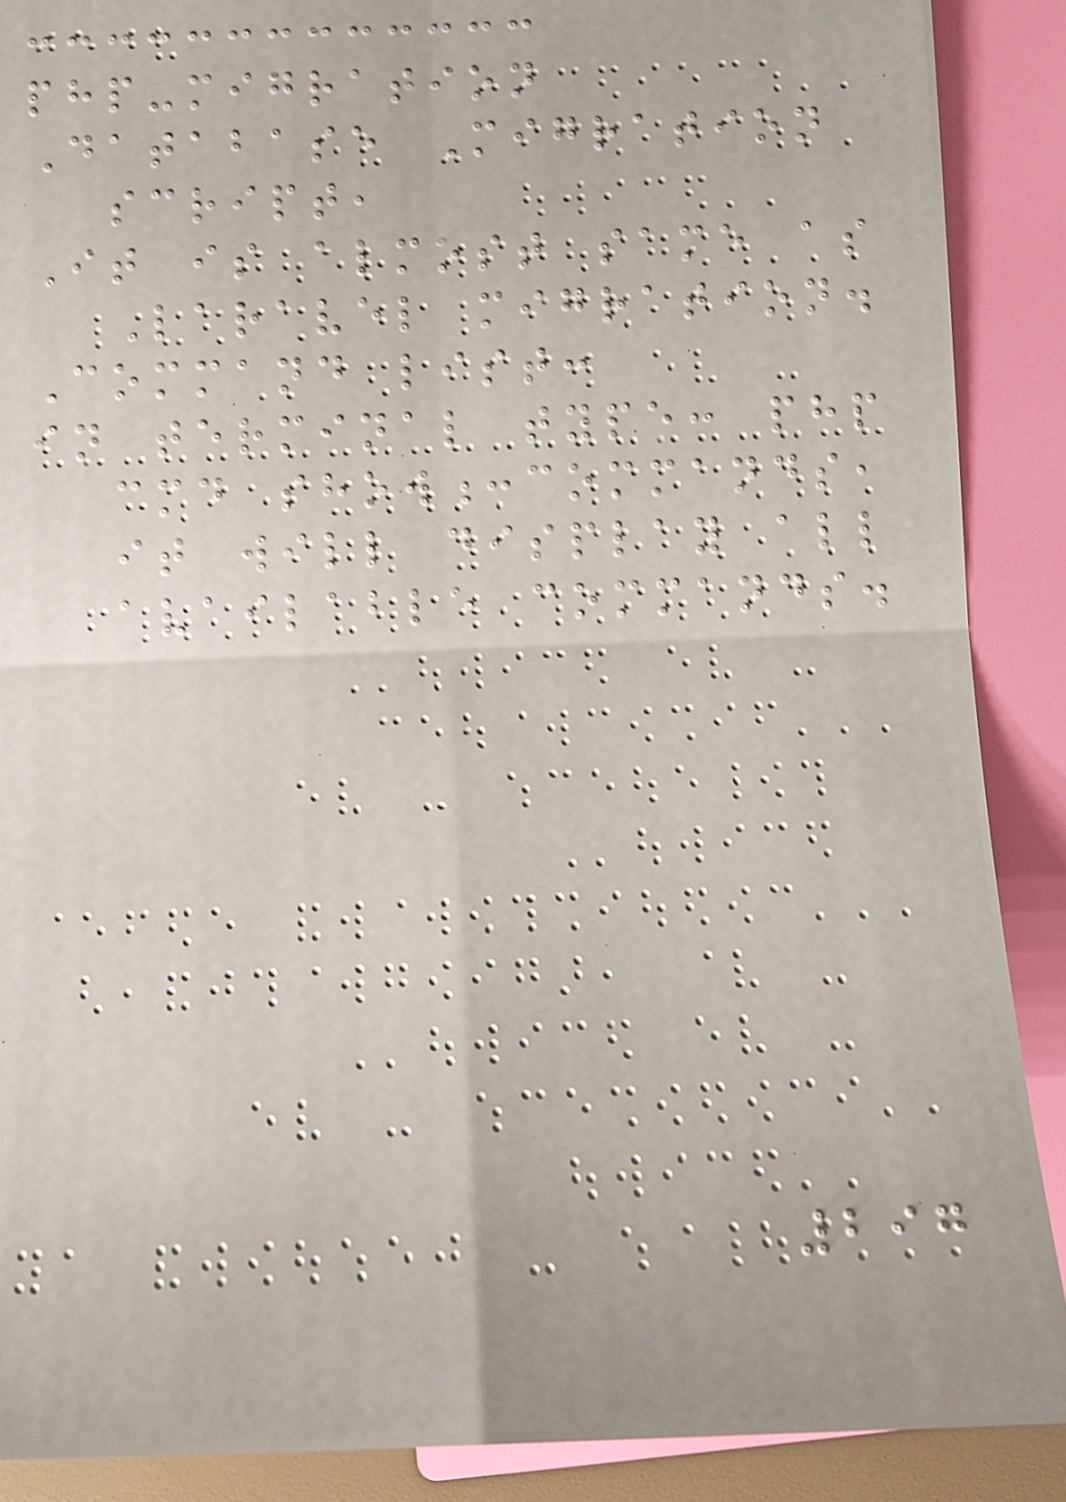php-migration
Database Migration
script,
It is almost same as
Laravel migration.
Command list:
in terminal type: php
cmd show:commands,
it will display all
available commands.
297
